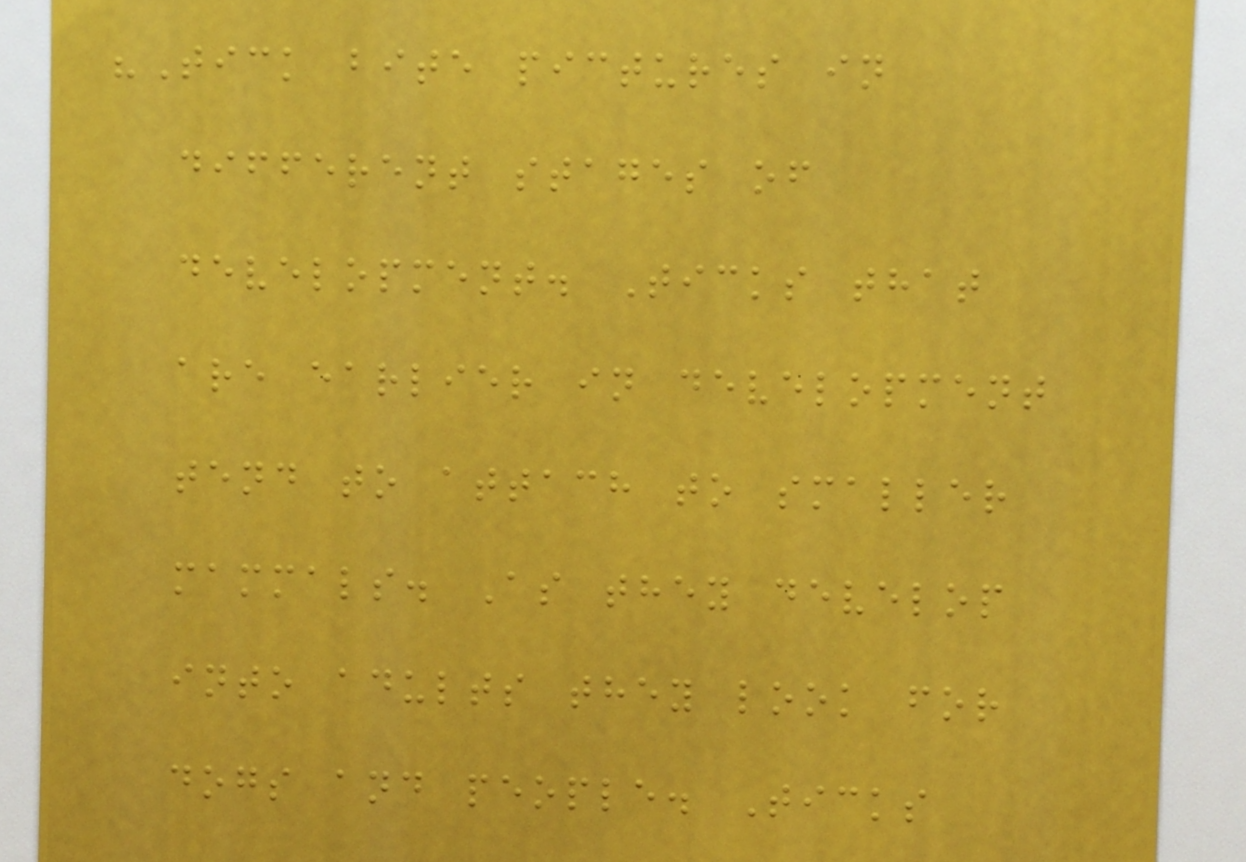"Tick bite pictures in
different stages of
development. Ticks that
are earlier in development
tend to attach to smaller
mammals. As they develop
into adults they look for
dogs and people. Ticks
